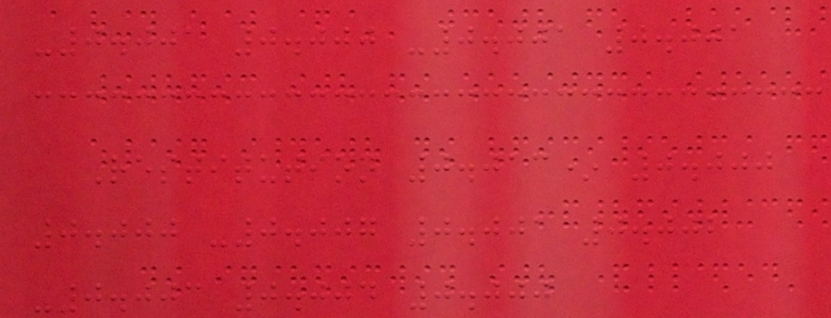-0.001 0.000 -0.001 0.001
Restitution 0.013* 0.000
0.000 -0.007 0.001 0.002
-0.003 0.004 0.000
